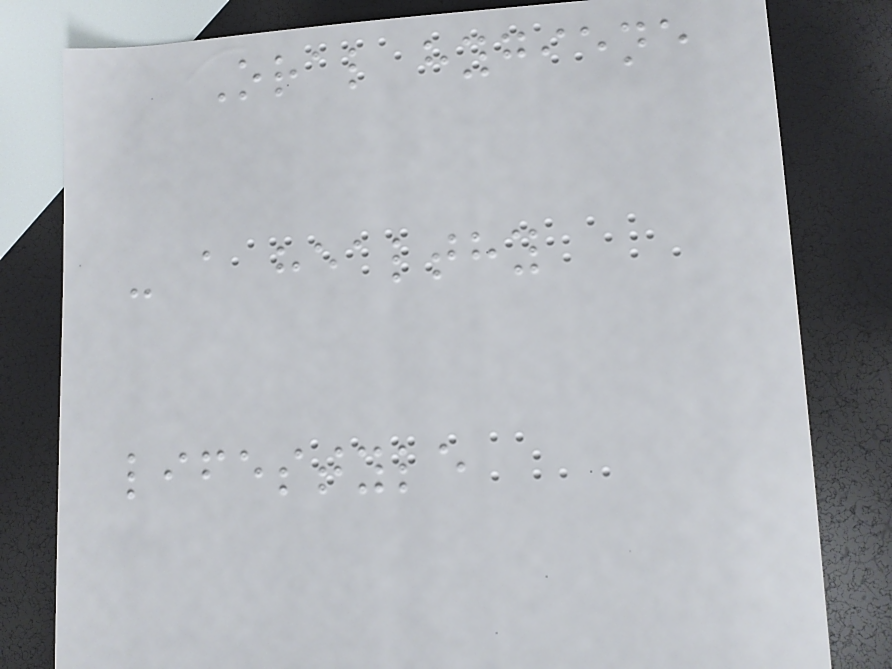Oral hygiene
- a healthy
lifestyle
